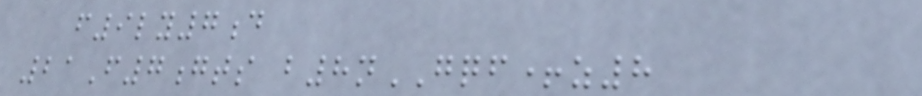f9ly7d
21F7gts b8nGQF+z8
